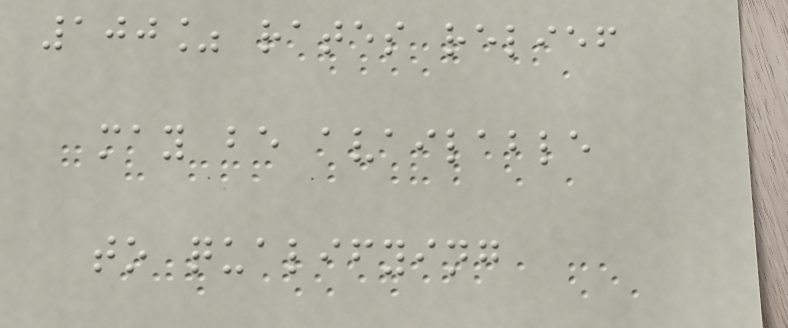100% rates relief
may be available
to qualifying
